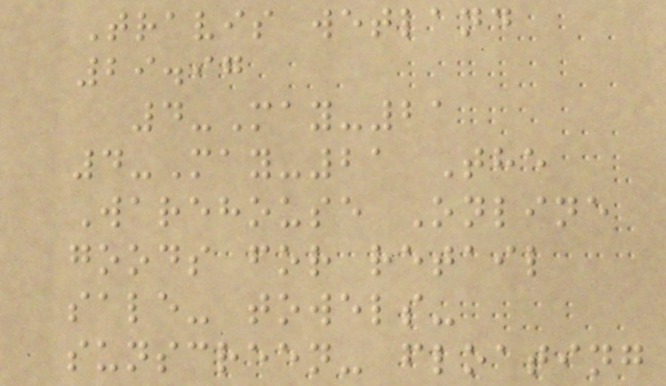Travis wetland
29.97
4-May-21
4-May-21 The
Warehouse Online
goods for retail
sale- towels-
sunscreen- floating
